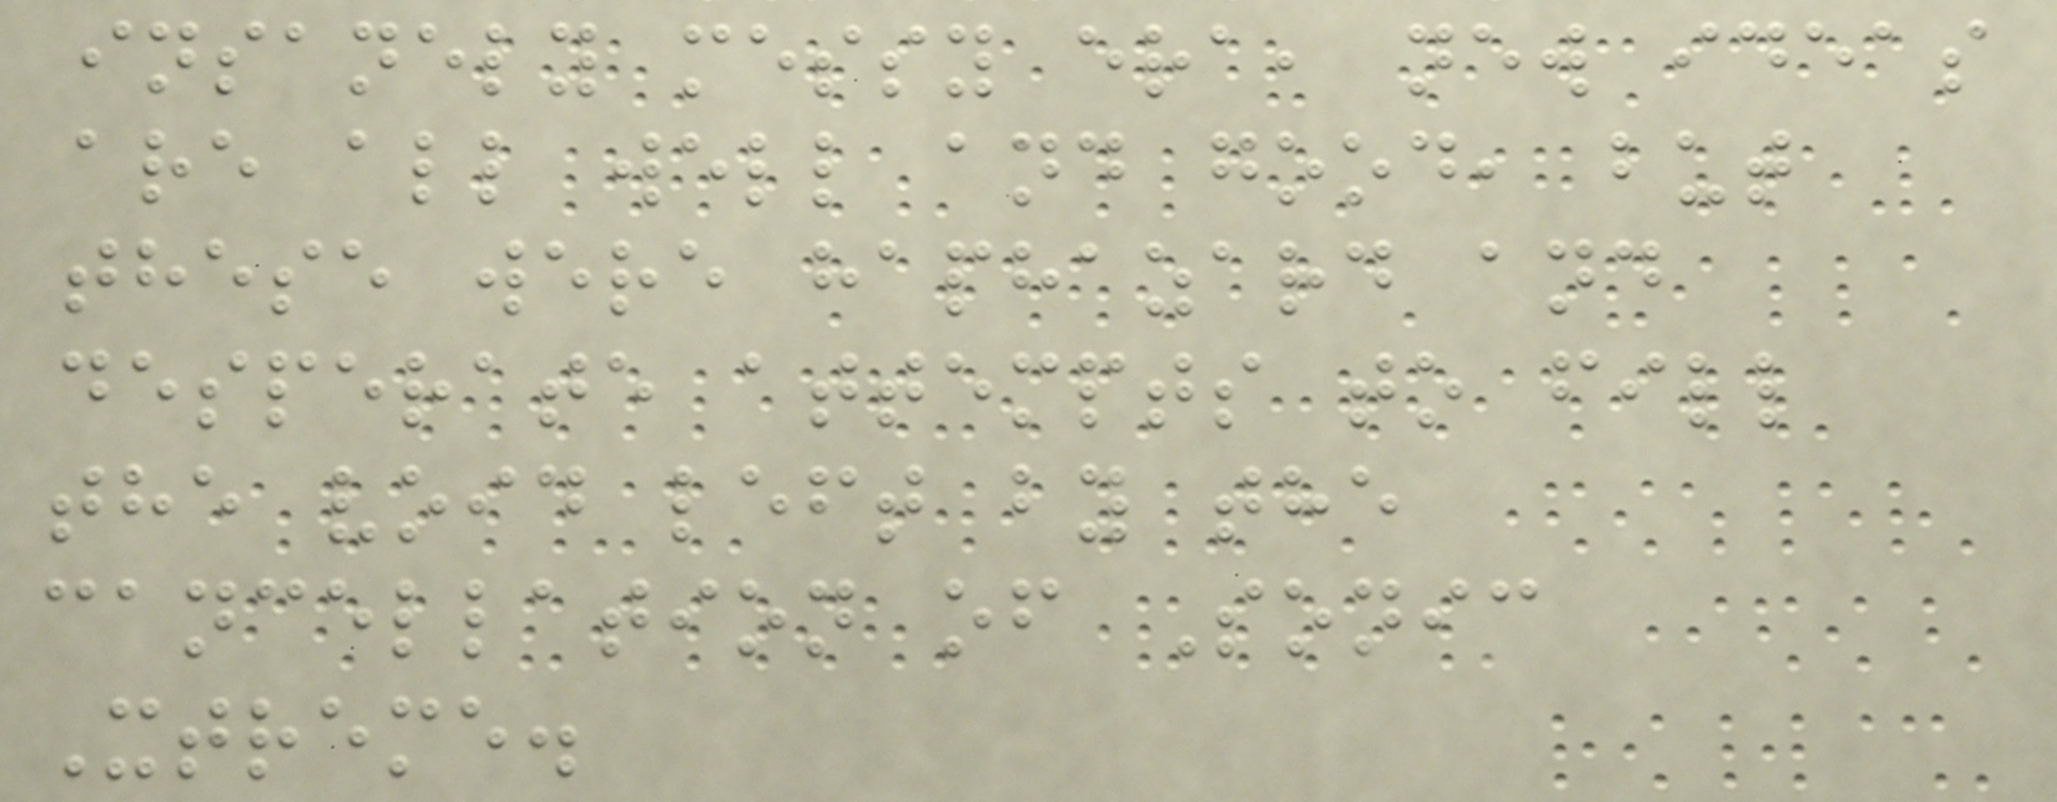insanely messy era, new ideas
are all well and good, but
these were haphazard and
desperate attempts to fill
the void left by the
cancellation of Sonic
Xtreme.
